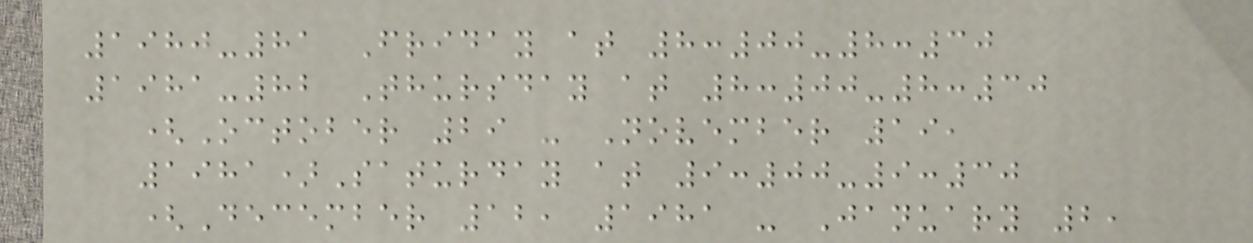1980-81 Friday at 8:00-8:30
1981-82 Thursday at 8:00-8:30
(October 29 - November 19,
1981)Saturday at 9:00-9:30
(December 12, 1981 - January 2,
